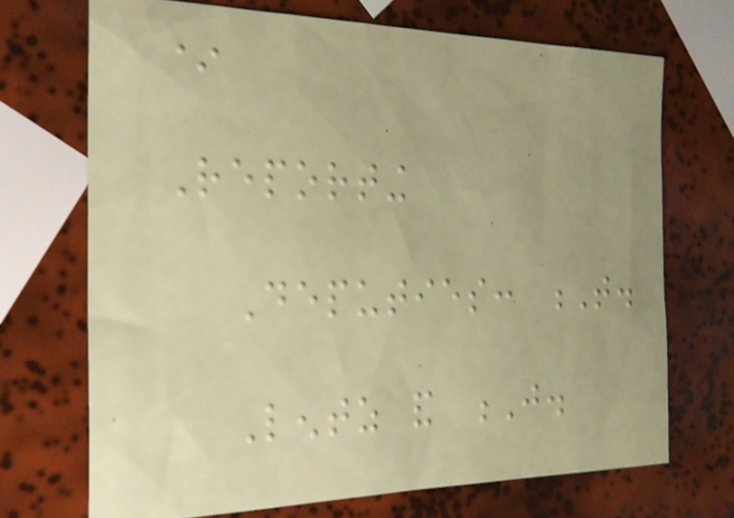*
Reporting
Deputies: T.
Lentz and J.
